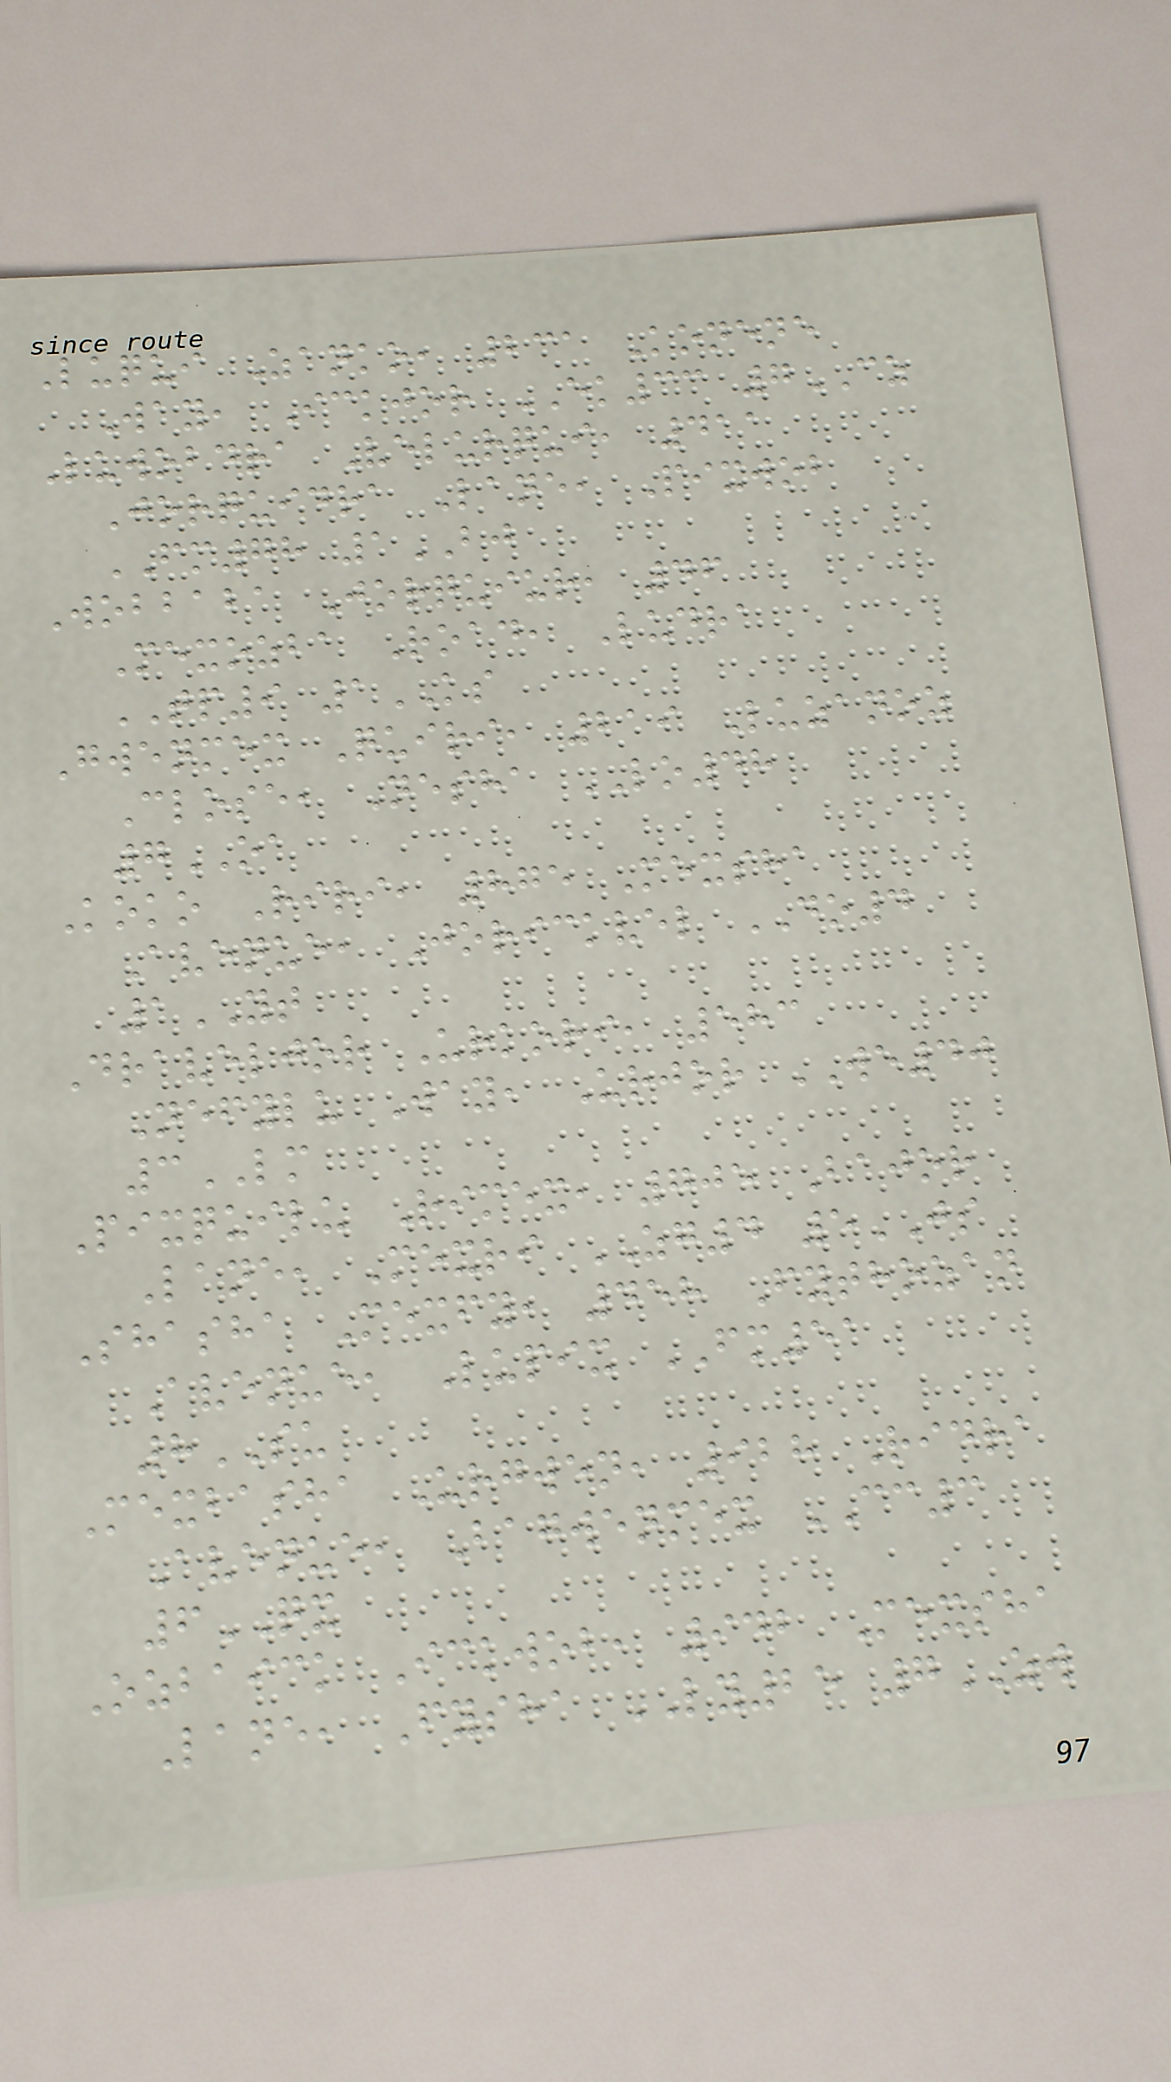Luqui Zanko, 231 Konene
Way, Ickjor EK33 7CZ
Luwobdra Velurqui, 411
Jorquidra Lane, Pixwob
FM78 1BJ
Wobbaba Jorquiur, 46
Mexozba Road, Ludra
TP9 1KS
Gwenmex Quiri, 219 Luzanoz
Close, Nesha LO48
7OA
Koko Riri, 875 Mexsha
Avenue, Jorickvel DO4
1YT
Draveljor Urkori, 583
Nefylu Way, Urjor WE40
3LM
Pixquilu Rimex, 705 Bajor
Lane, Mexri ZG4 5JS
Shasha Mexfy, 458 Fythozan
Avenue, Lupix FM51
8SU
Mexbasha Urgwen, 928 Ridra
Avenue, Bagwenmex CC3
6QX
Ozbaick Ickwob, 942 Mexsha
Lane, Fysha LY25 7ZW
